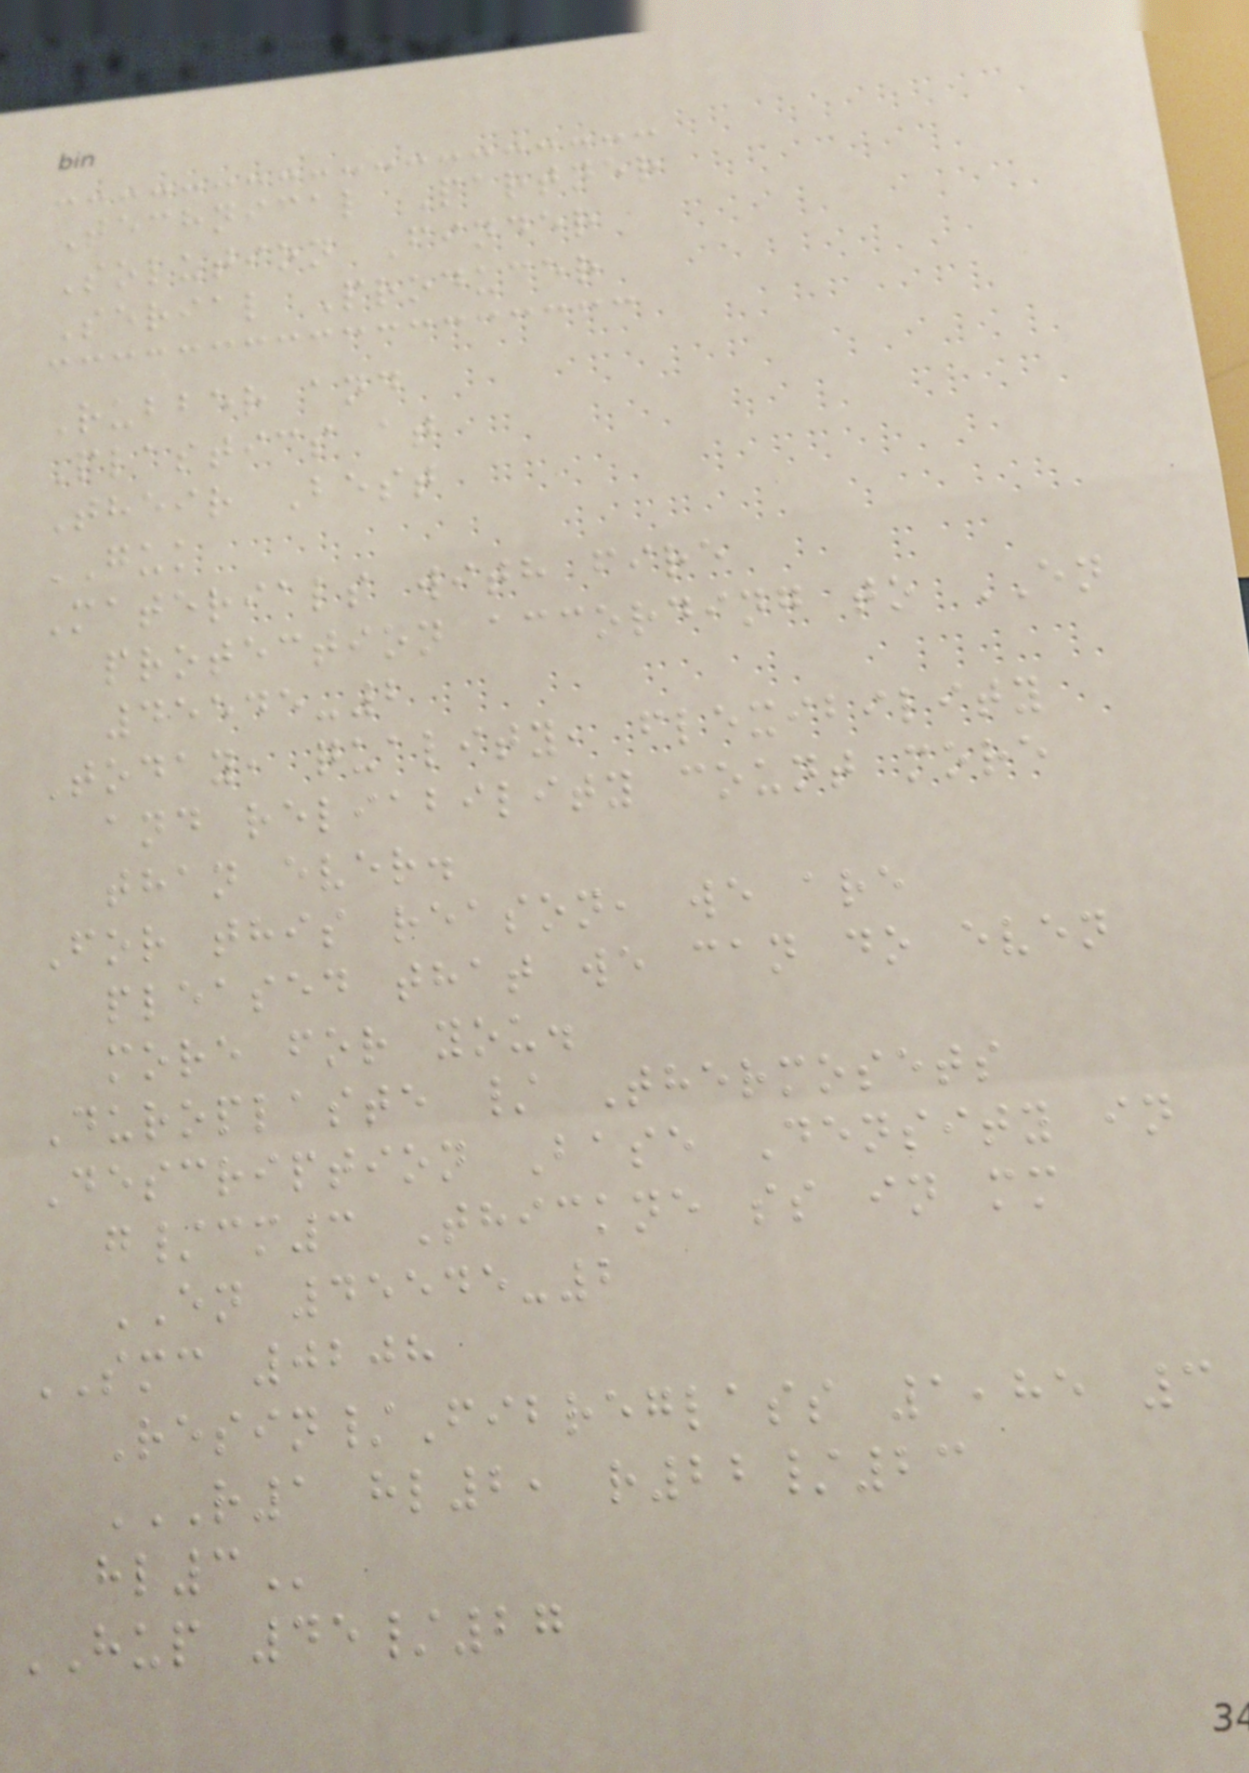Technical Partner
Solution Finder
Serial Producer
Rubber and
Plastics at
Their Best
GUK
Materials with fire
protection according to EN
45545-2
Today, quality, flexibility
and reliability count more
than ever.
For this reason, we are
pleased that we can do even
more for you.
Duroplaste / Thermosets
Description Base Density in
g/cm3 Thickne ss in mm
EN 45545-2
SMC 0208
Resin/Fibreglass 1,85 3
R1 HL2, R22/23
HL3
HUP 45/27
